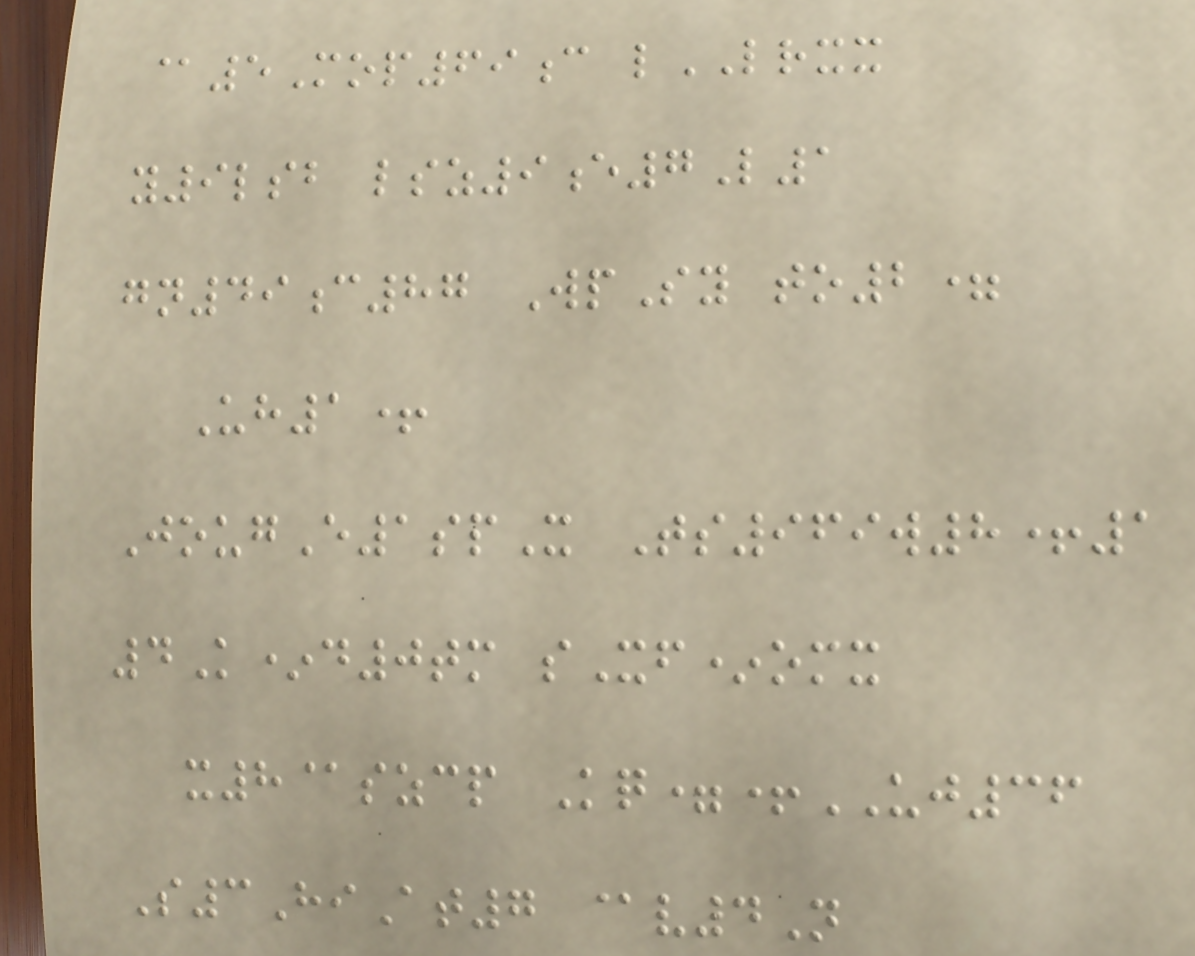@5Mop69c lLRXX
y9lsb lsz9e7L1
gn49c87 WpSy to2=
Uh1+
JougE1spX Ts969w8+1
4K*d0tm sXf*omx
x8@szcp Kq=+UJ36
S3HiAt7 @v4N
